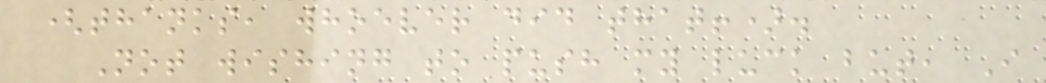(thanks, whoever did that!).
Not wishing to push my luck but, I
